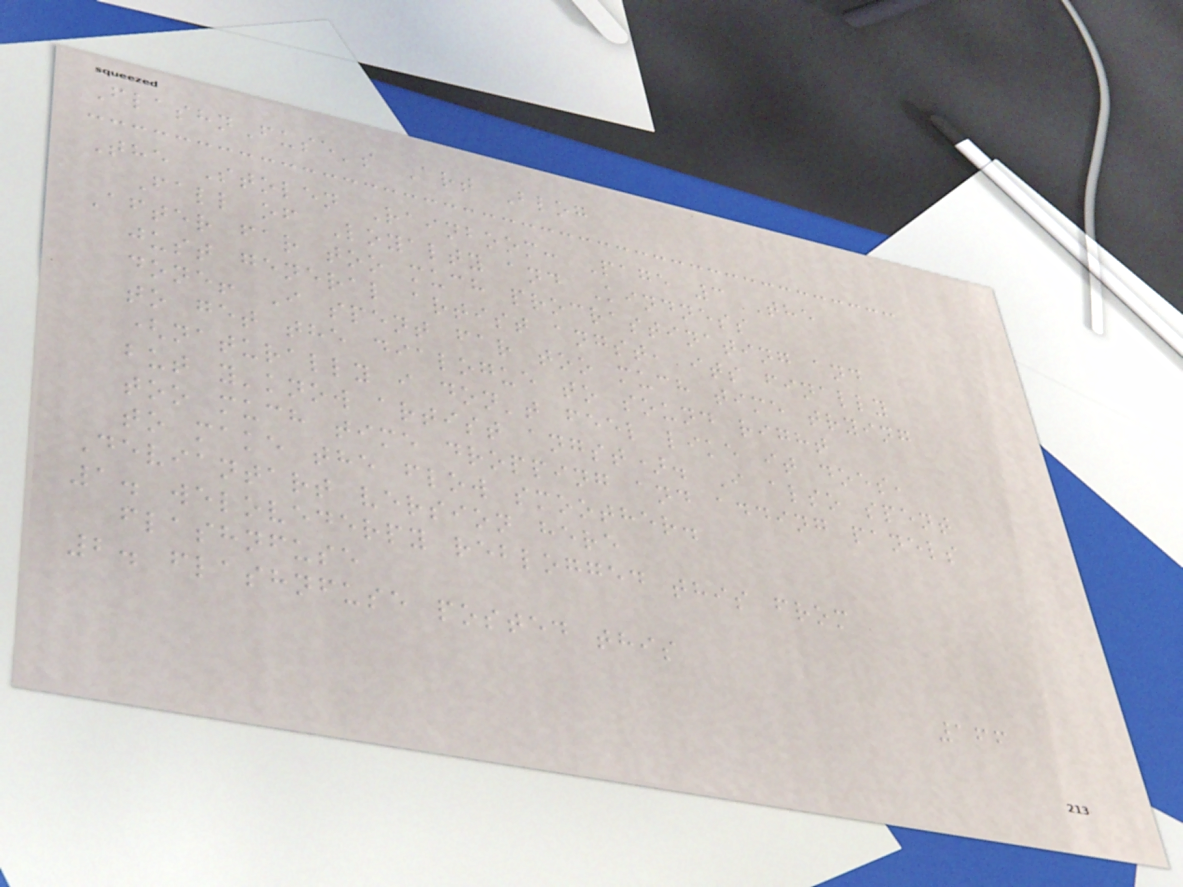FlashnFuse's Art Blog
The Stolen Rainboom: Page 3 The
Fall of Loyalty and Kindness
After far too much procrastinating and
just general artist angst, its finally
done! I spent far too much time trying
to get the dialogue to sound right
(naturally i don't feel like it does,
but y'know artist angst). I also spent
too much time dropping and adding panels
to make the flow smoother.
Deviantart version here
1. welovederpy reblogged this from
flashnfuse
2. flashnfuse posted this
166
